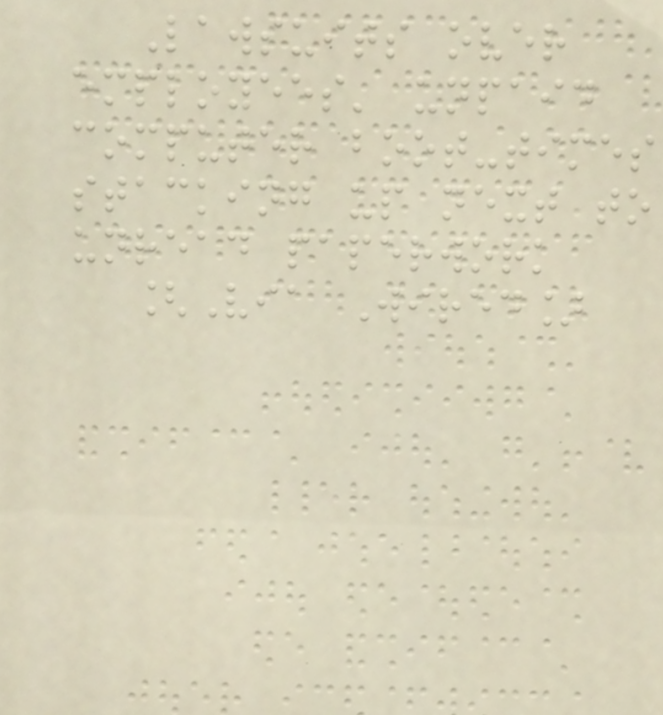Lawsuits over
employees' unpaid
computer boot-times
stacking up next to
unread paperwork
[Via Wired]
